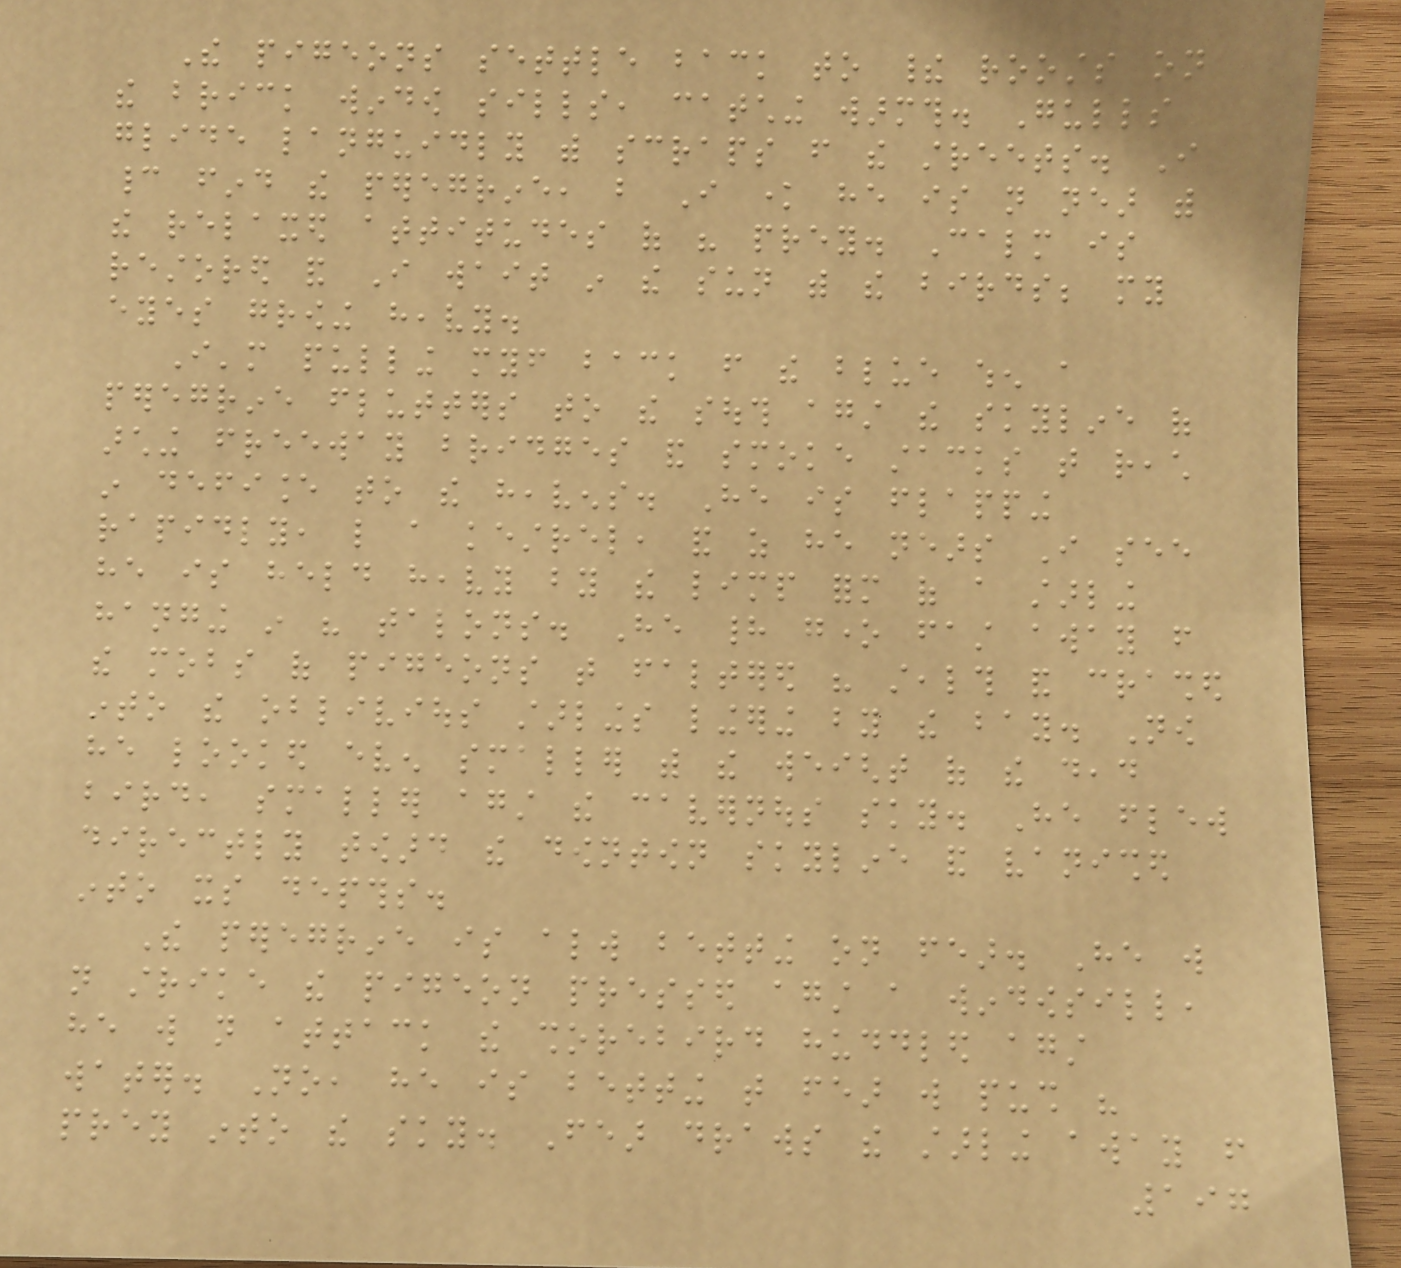The pigeons settle back to their roosts on
the brick window sills, catching warmth. Gulls
glide languidly with scraps from the streets. I
cannot find the peregrine, but I know he is not near with
the relaxed attitudes of his prey. Calm is
restored and I wait in the sun with the birds; my
eyes growing heavy.
I'm pulling myself back from the blue when a
peregrine flutters to the south against the skyline of
arching freeway bridges and smoke stacks that reach
in defiance to the heavens. He is flapping
rapidly, like a kestrel, and as he nears I see
he is held heavy by the limp form of a starling
hanging in his talons. He had gone fast away from
the mobs of pigeons that faltered his stealth and crashed
into the oblivious starlings lingering by the bay. Now
he looked even smaller with the weight of the dead
bird, smaller against the cavernous sky. He flew
directly toward the downtown skyline and vanished
into its depths.
The peregrine is always betting on fear. He will
not strike the pigeon pressed against a windowsill,
he will not attack the shorebird huddled against
water. No, he is betting that fear will push his
prey into the sky. Fear draws the starling away from
197
